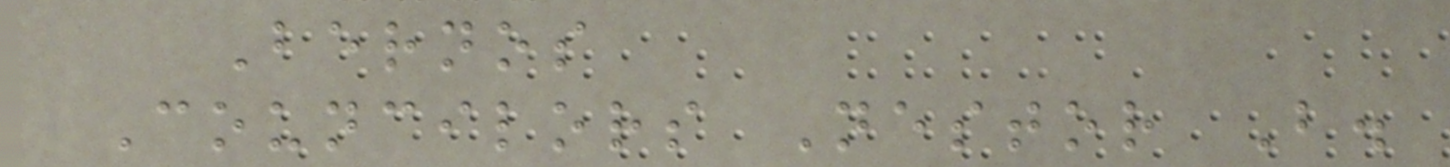Bernos
Councilors Nestor B.
